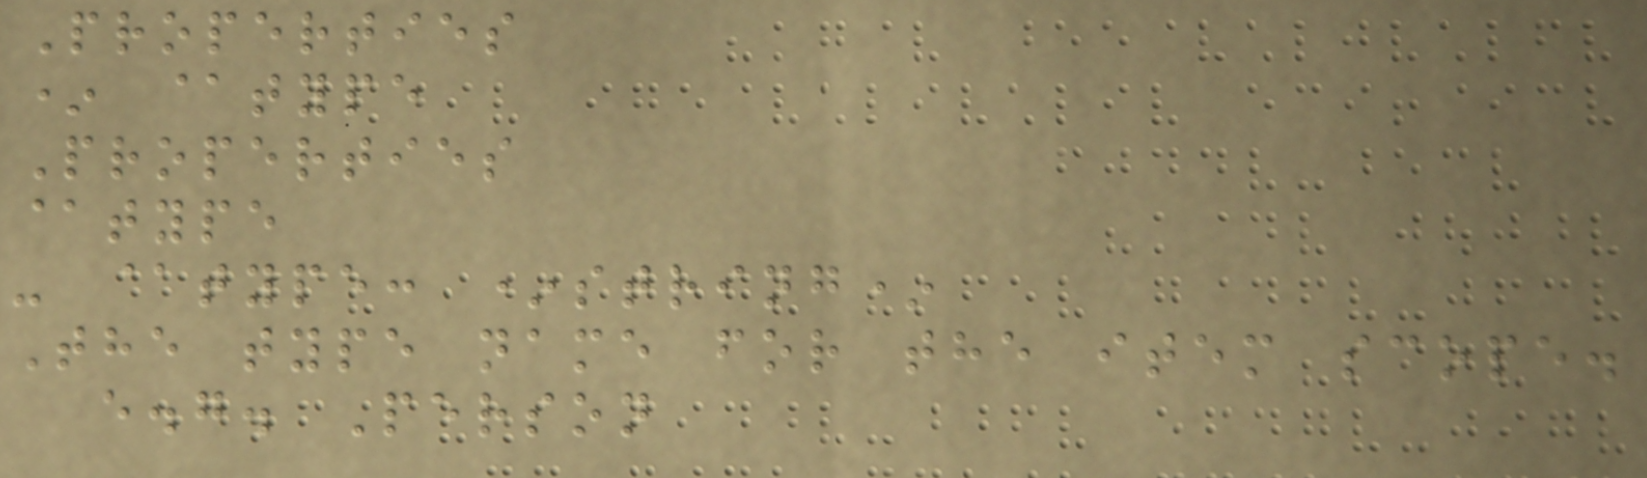Properties
* @type
Properties
@type
- @type: *string*
The type name for the item scope.
e.g. Person
